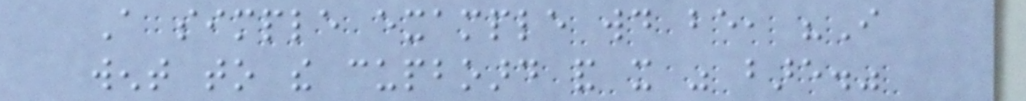A simple example would be, "I
went to the cupboard and it was bare."
